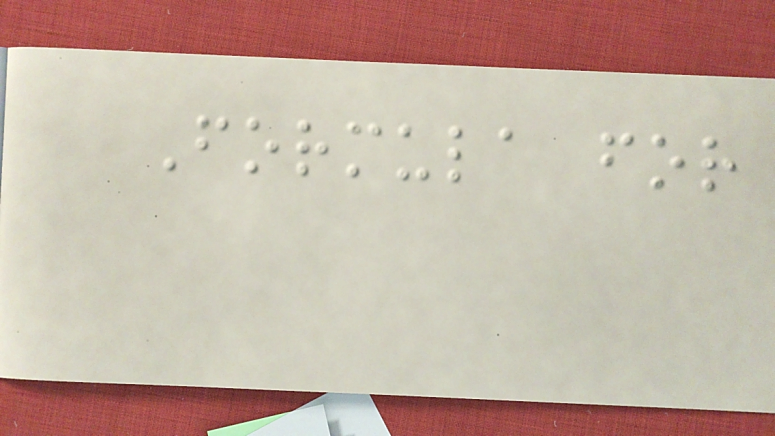Formula for
